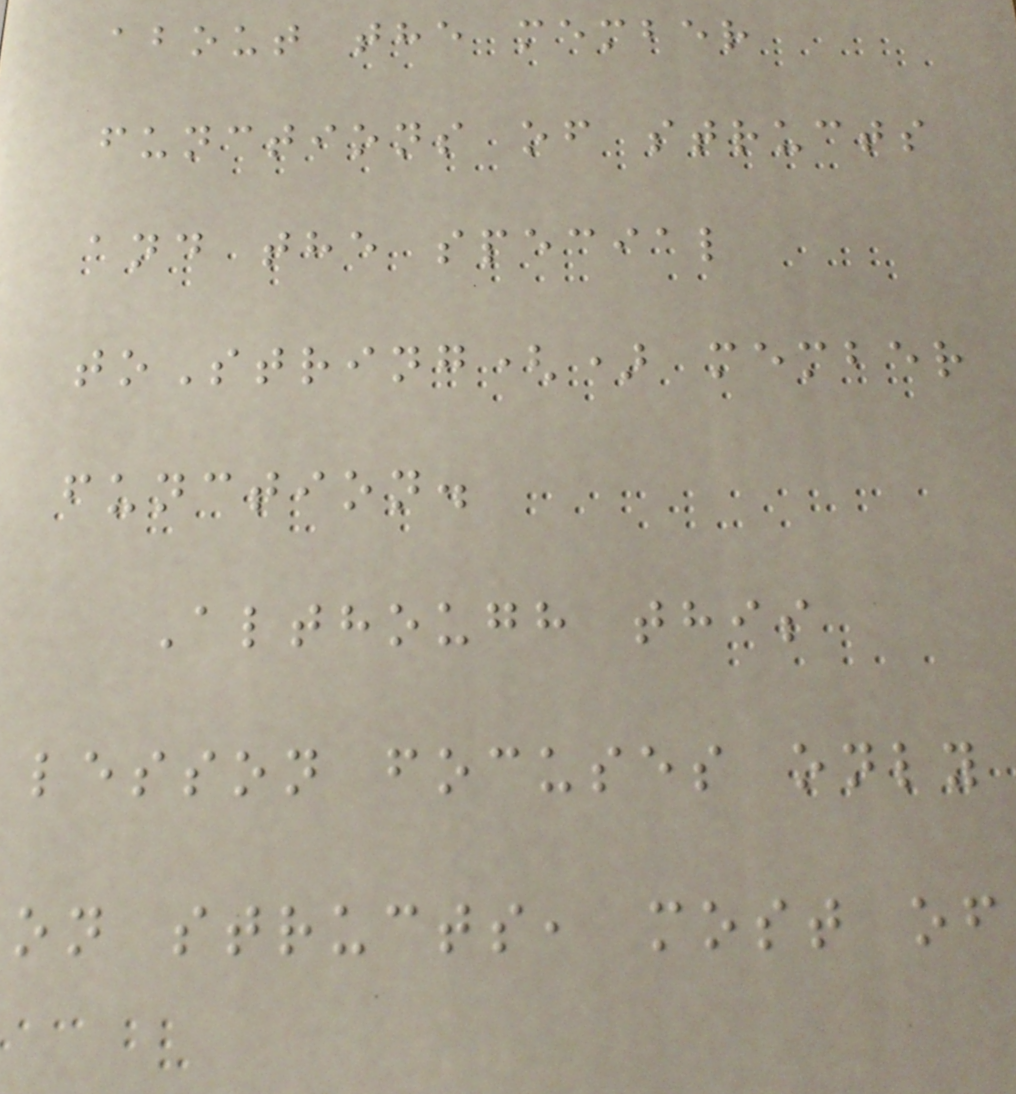about the member
functions of structs
and the special
toString() member
function.
Although this
lesson focuses only
on structs, most of
